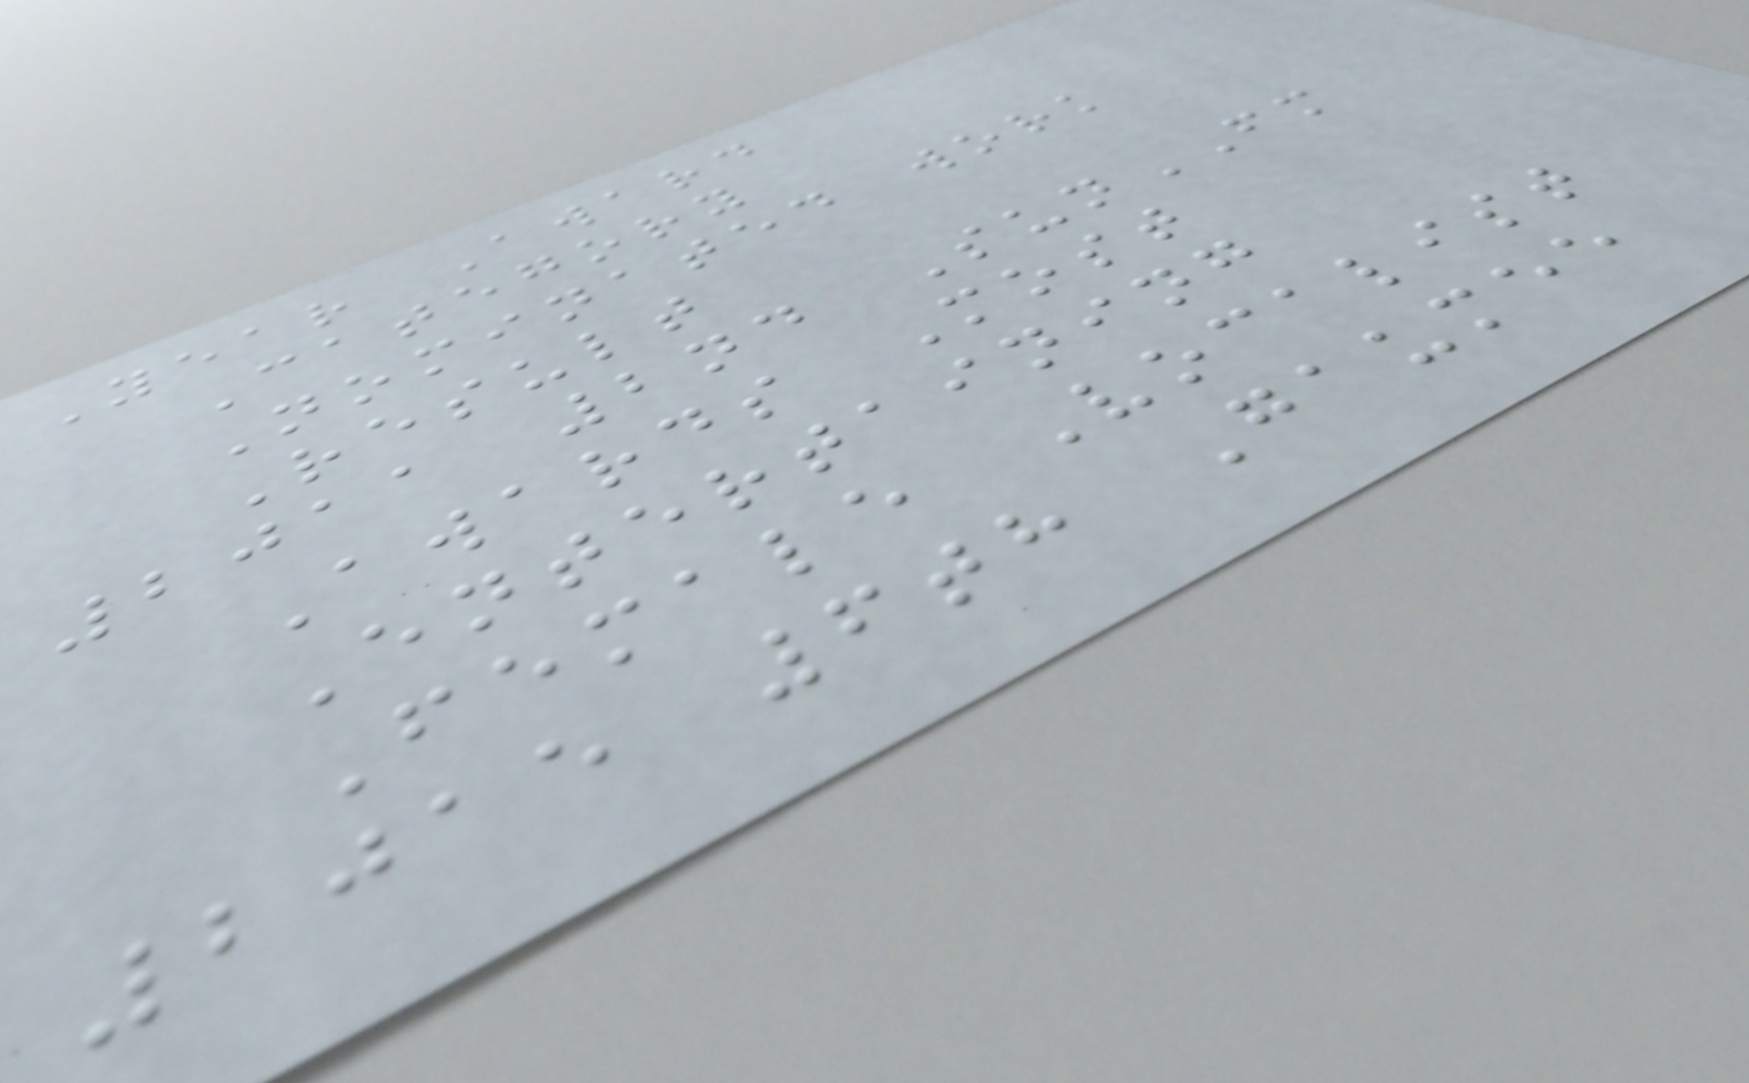Year Award
Category
Nominated work
Result
2011 2nd SunFM
Awards Most
Entertaining
Female Vocalist
2015 6th Gaumee
